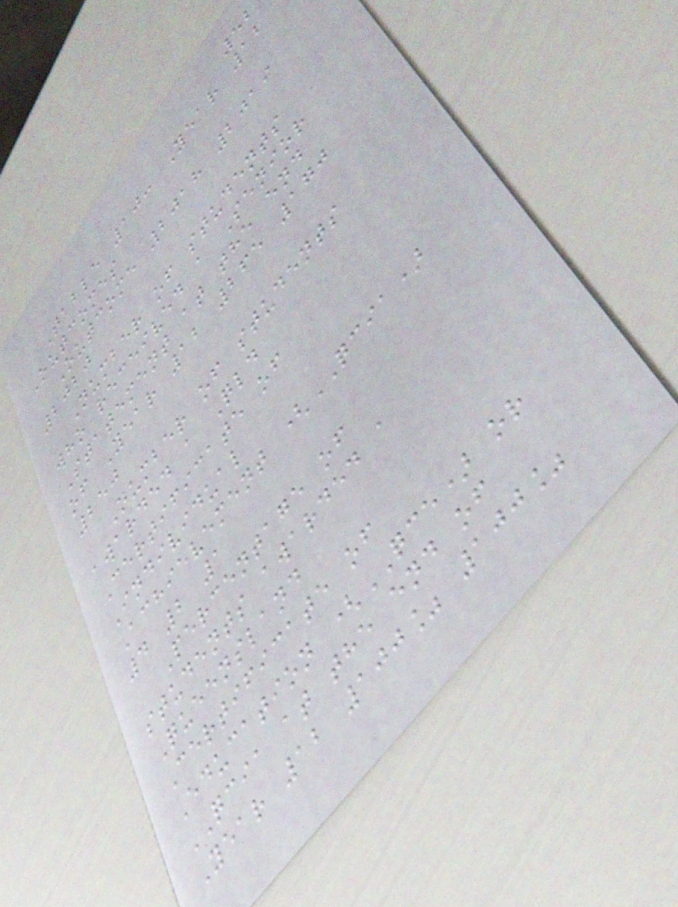52
Table 10: Year 12
Outcomes
Outcome 2018 2019
2020
Number of students
who received a Senior
Statement at the end
of Year 12 265 170
250
Number of students
awarded a Qld
Certificate of
Individual
Achievement (QCIA)
4 2 1
Percentage of
students awarded a
Queensland
Certificate of
Education (QCE) or
QCIA at the end of
Year 12 100% 100%
